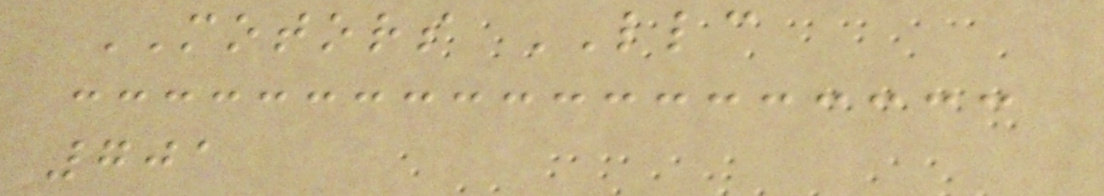MOTORS LLC
701
